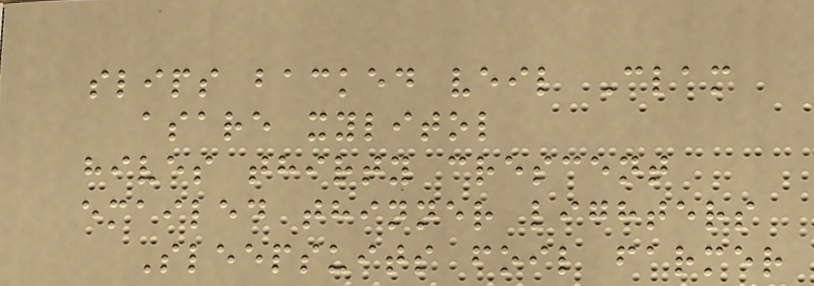slips backed veil Clam
asare xylitol
hives thirty crescent
emailed thinner lighters
Sleepsuits foil farmer
